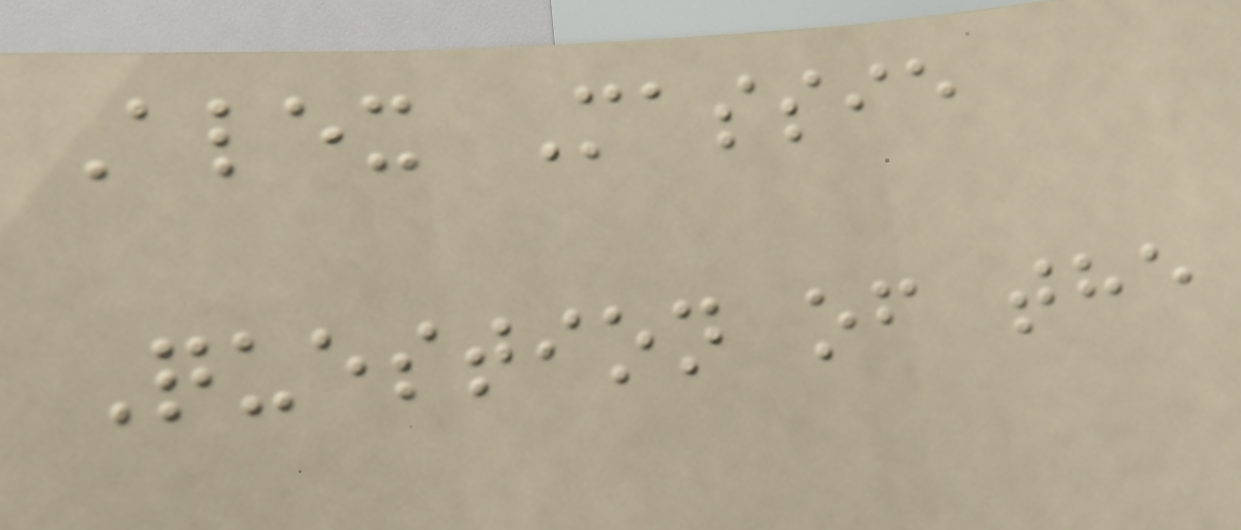Alex Massie
Question of the
